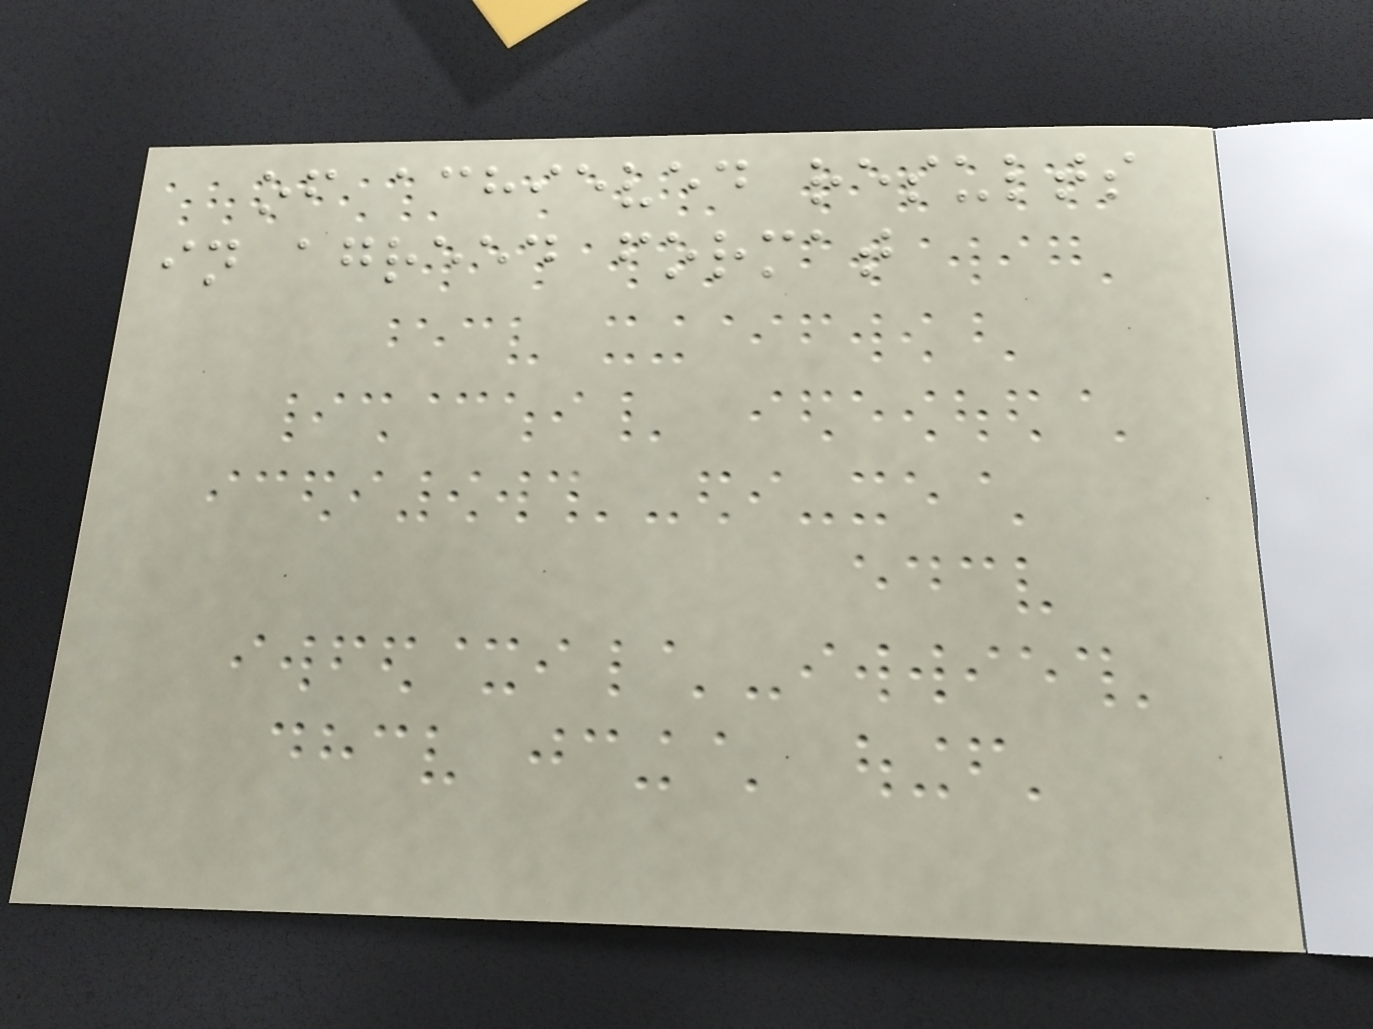of achieved results
in agreed format
